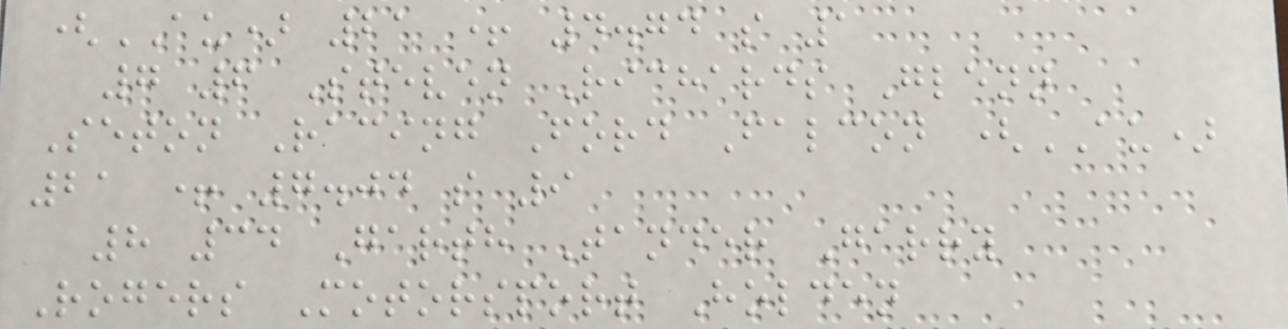(AU) 21 + 4.74 s 1
7 6 Steven Richards Glenn
Seton Racing Ford Falcon (AU)
21 + 7.04 s 9
8 34 Garth Tander Garry
Rogers Motorsport Holden
